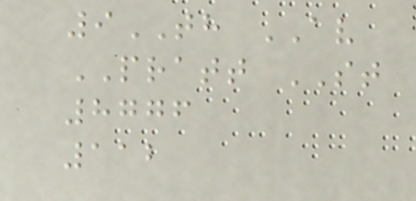9TH AV
PRATT ST
8776
112
